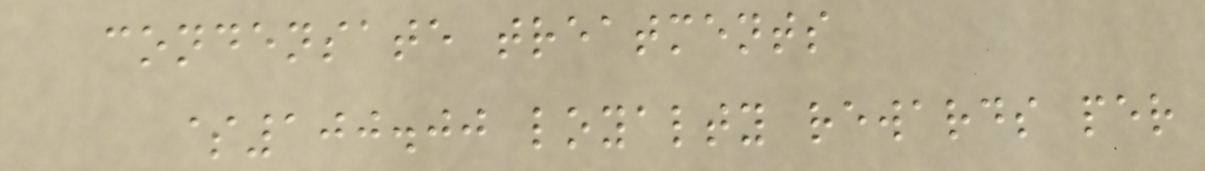condensate treatments
$100.00 loyalty rewards per
